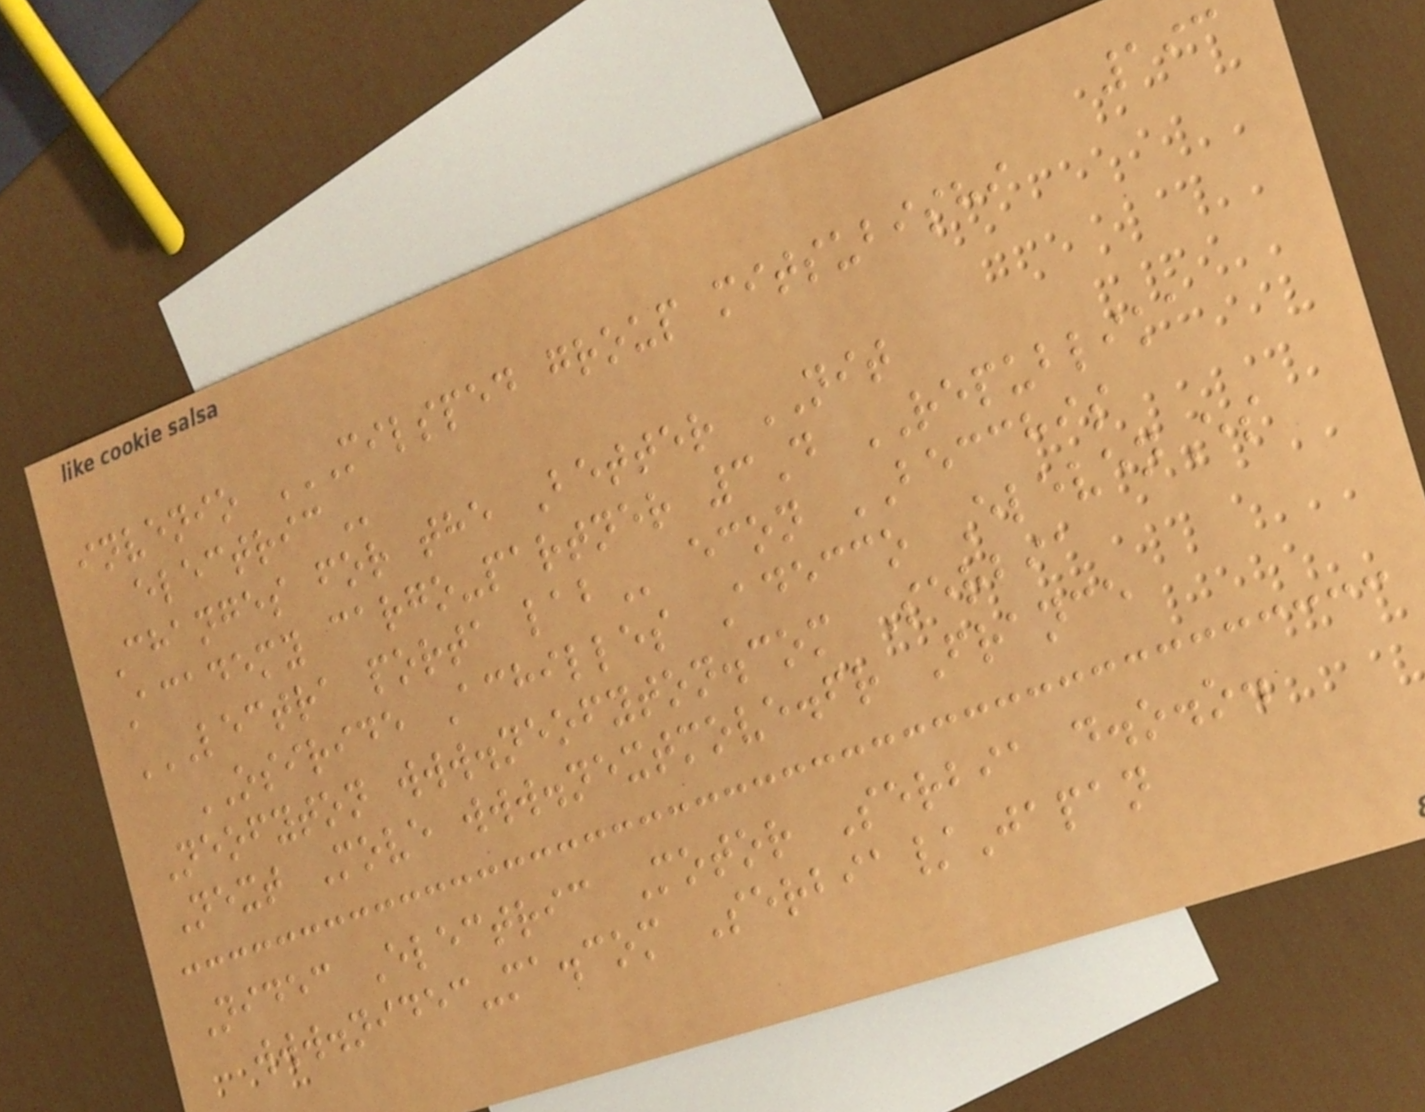193
invenio MILSPED GROUP MITSUBISHI
ELECTRIC
Changes for the Better NIT
Academy cargo-partner 3D REPUBLIKA
LECTRA PORTA LAB econ BECCHIS
OSIRIDE Achilles Adecco ElevenEs
Neofyton www.neofyton.com Serbia
Next Move www.nextmove.fr France
Nidec Electric Motor Serbia d.o.o.
www.nidec-ma.com Serbia/Japan
